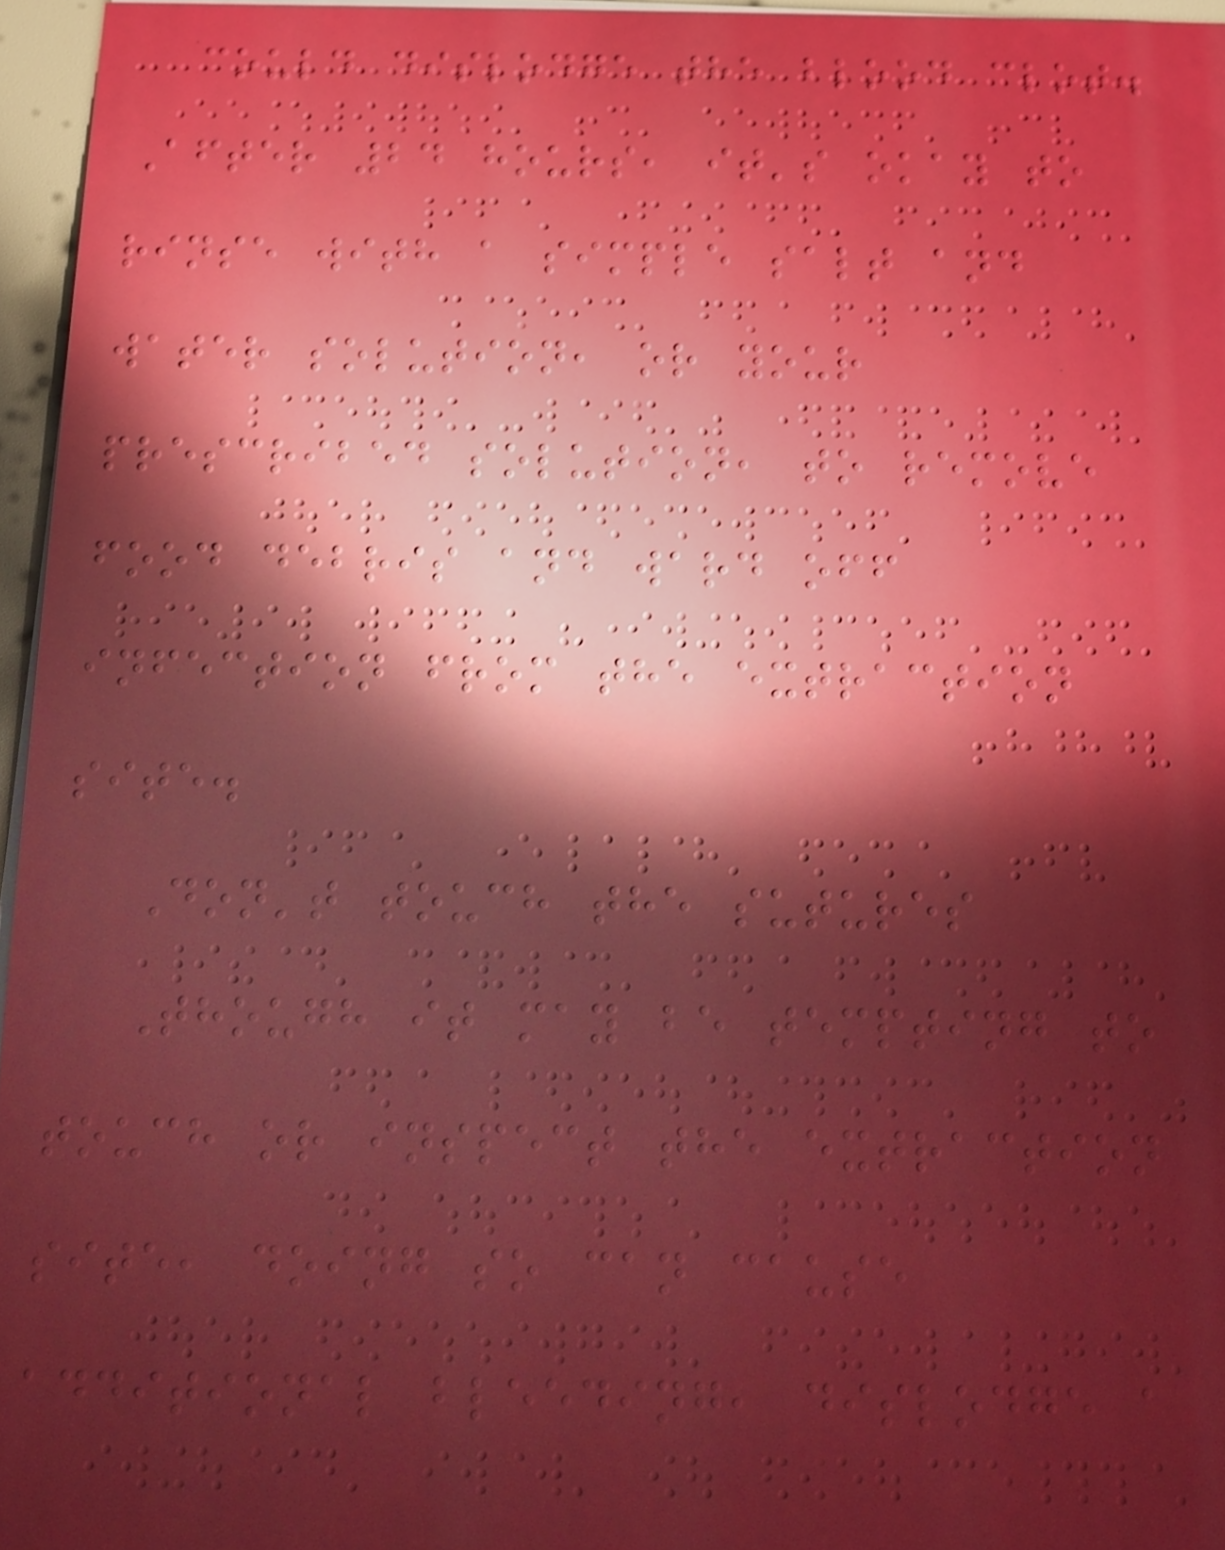could dislodge the blood clot.
After 24 hours, it's okay to
rinse with a simple salt and
water solution, or your
prescribed solution, to remove
food debris and ward off
infection from the extraction
site.
Don't touch the sutures
Though it may be tempting to
touch or inspect the extraction
site, doing so can cause
additional bleeding, dislodge a
